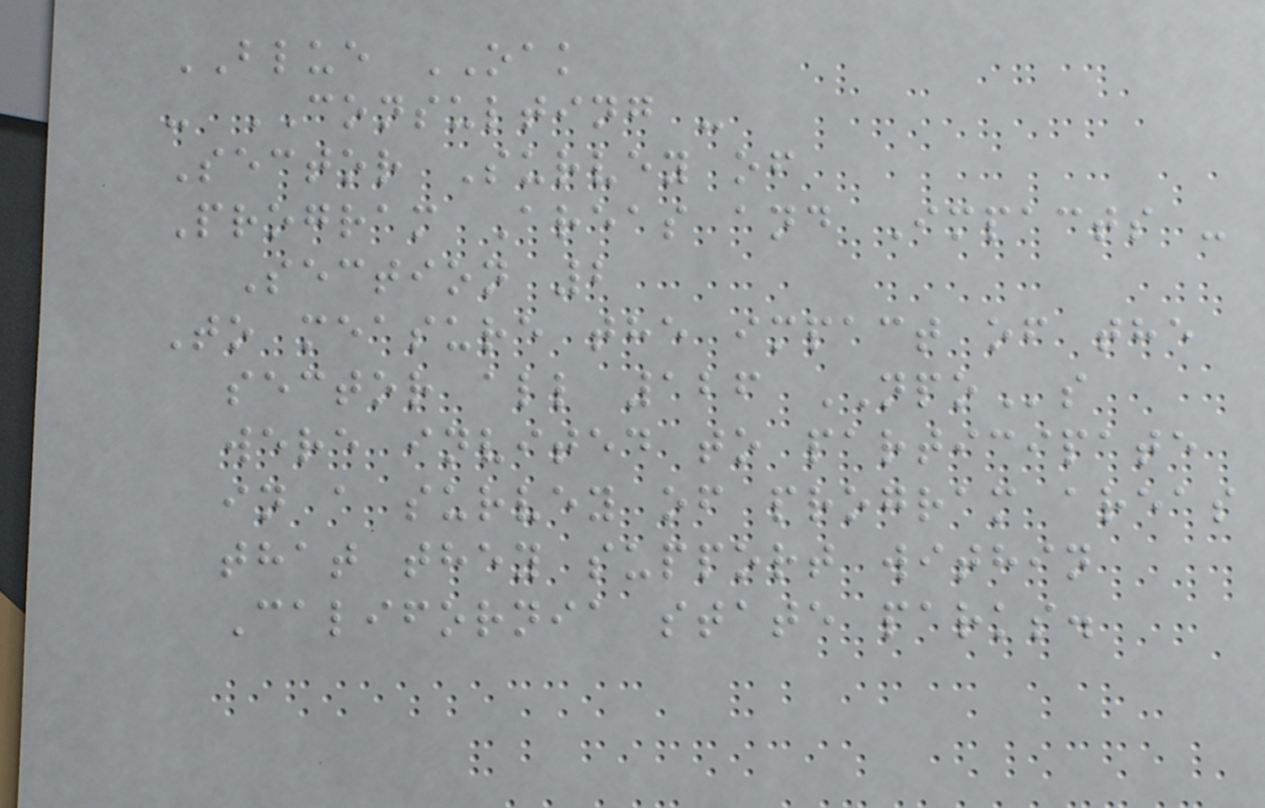BLUE OAK
- CONSULTING -
Sector Survey of
Program Areas and Impacts -
Section 2
To measure the impact of the
sector all 126 NPOs
were invited to participate
in a survey of program areas
that they support within
California state parks.
